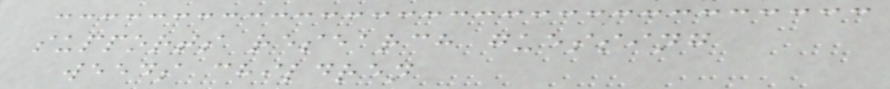supports research guessing
weeds children
